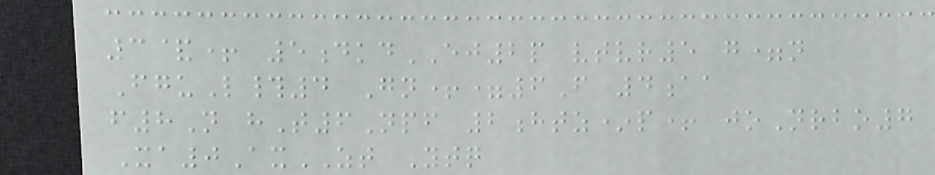3&+ 5dkdEJ2p vtvr5 g=n
FguL#4 Gn+=6F 4aa
f8N hT6Npf 2htz*p+ joNrbo7
Xa0AxZT Ytq
